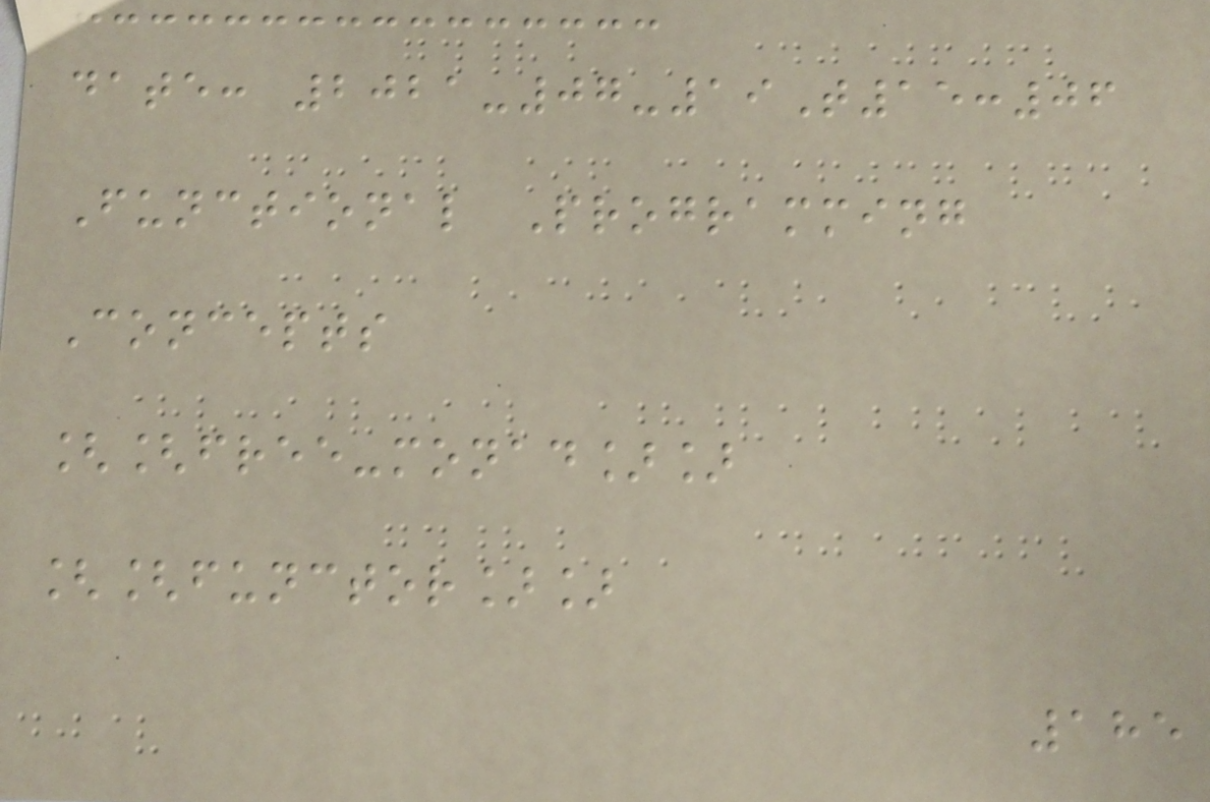date: 2021-07-19T15:06
Functional Programming
Concepts
[[free-monad]]
[[functor]]
185
